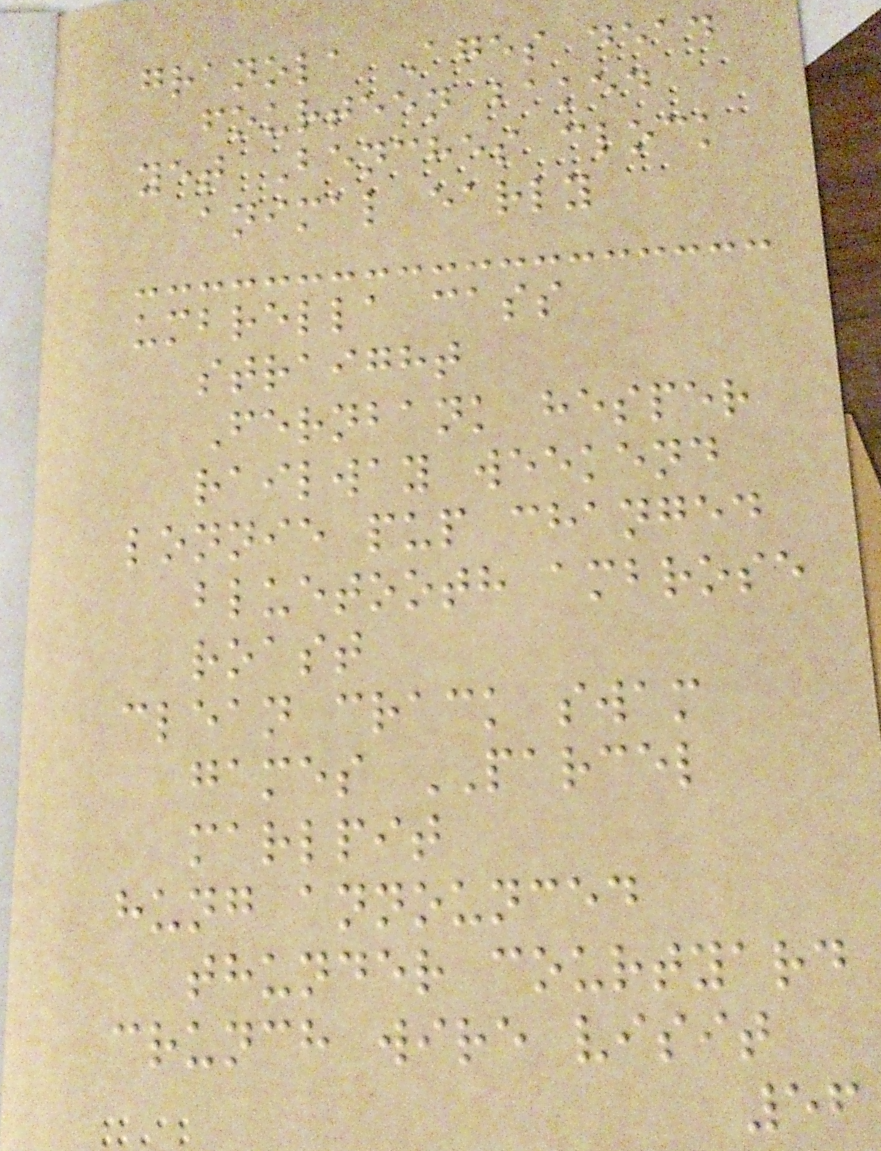granola Ages dead
fourteen baked
yet Benches clock
animal early
umbrella cass
straight
Fernbank hesper
railway weekend
lonnie pup changed
bluetooth ambrose
roast
clean crack swam
games PARCEL
marlpit
hung announced
thunder courtyard
crunch wire visit
56
